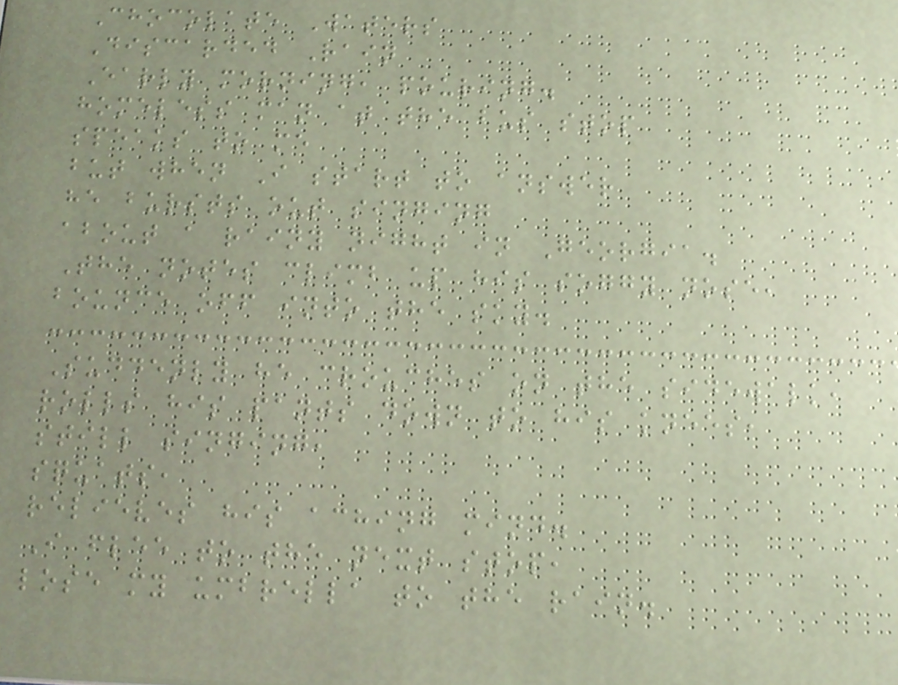Chocolate Waters
Discarded Rain
Early morning, pouring.
homeless man at the bus stop
speaks to me
but when I start to answer
he bursts out singing
about a rainy night in Georgia.
The notes climb up his soggy nose,
bounce off into the sky.
Suddenly he crouches on the sidewalk,
rolls his pants down to his knees,
still singing,
squats,
relieves his aching mind.
I flee to the next stop,
lose my umbrella to the rain.
